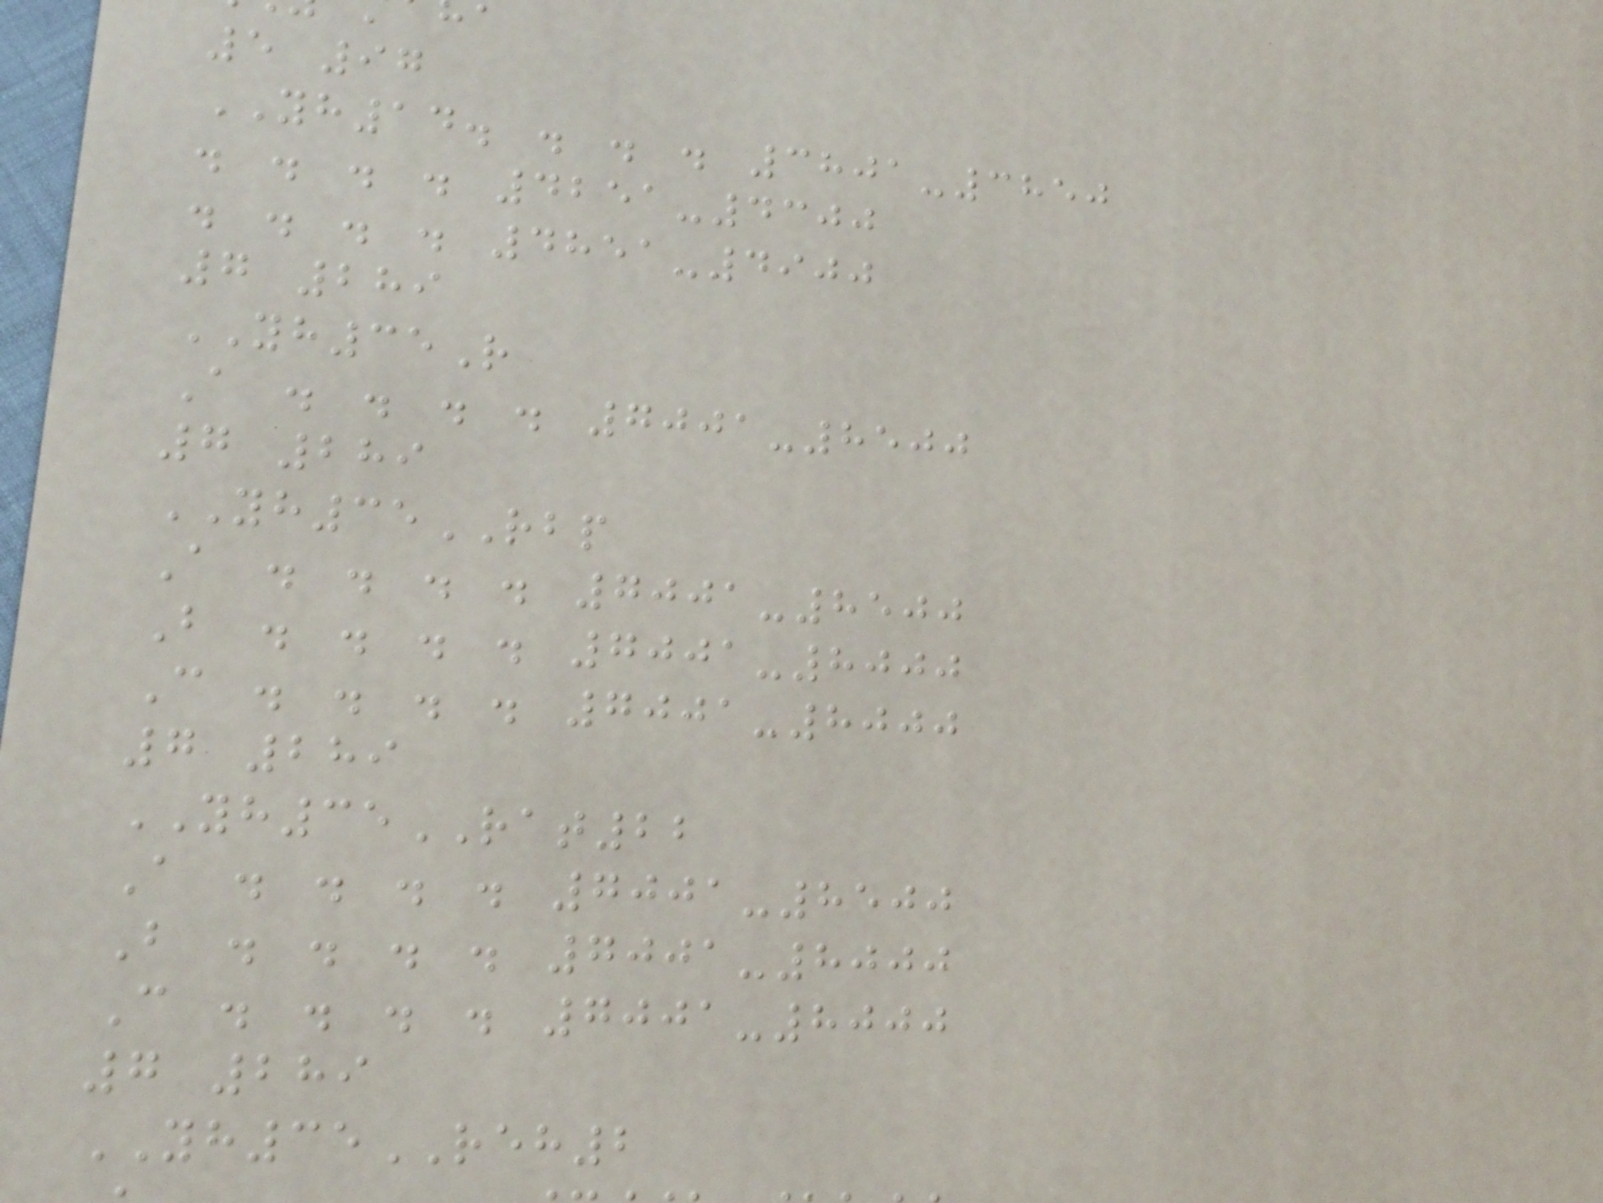5 97
YH14. . . . 3801-3850
. . . . 4251-4300
. . . . 4851-4900
7 289
YH35R
A . . . . 7001-8500
7 289
YH35RBP
A . . . . 7001-8500
B . . . . 7001-8000
C . . . . 7001-8000
7 289
YH35RAT22
A . . . . 7001-8500
B . . . . 7001-8000
C . . . . 7001-8000
7 289
YH35REH2
